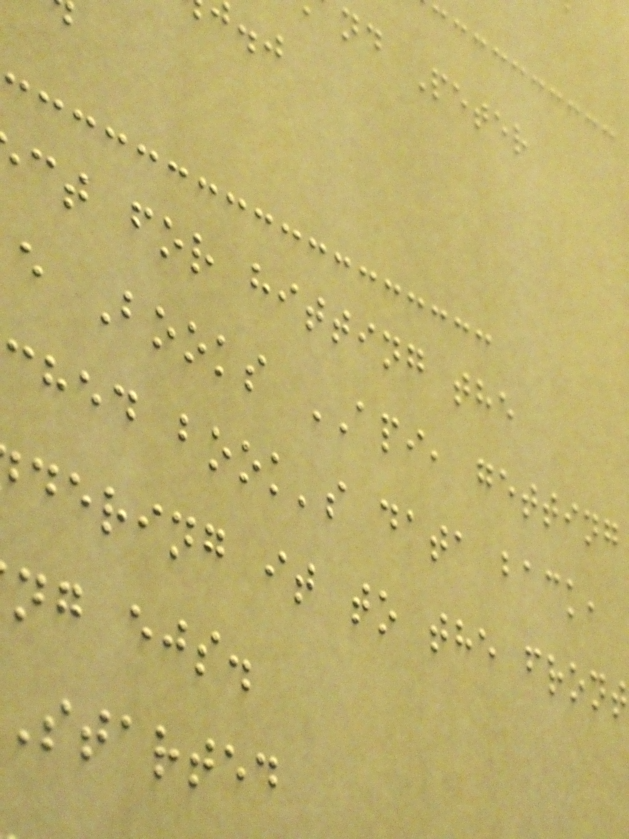nd Peter
ct for hitting the
e Books API, getting
ched book's data back,
dering it to the front
ng ejs.
Started
